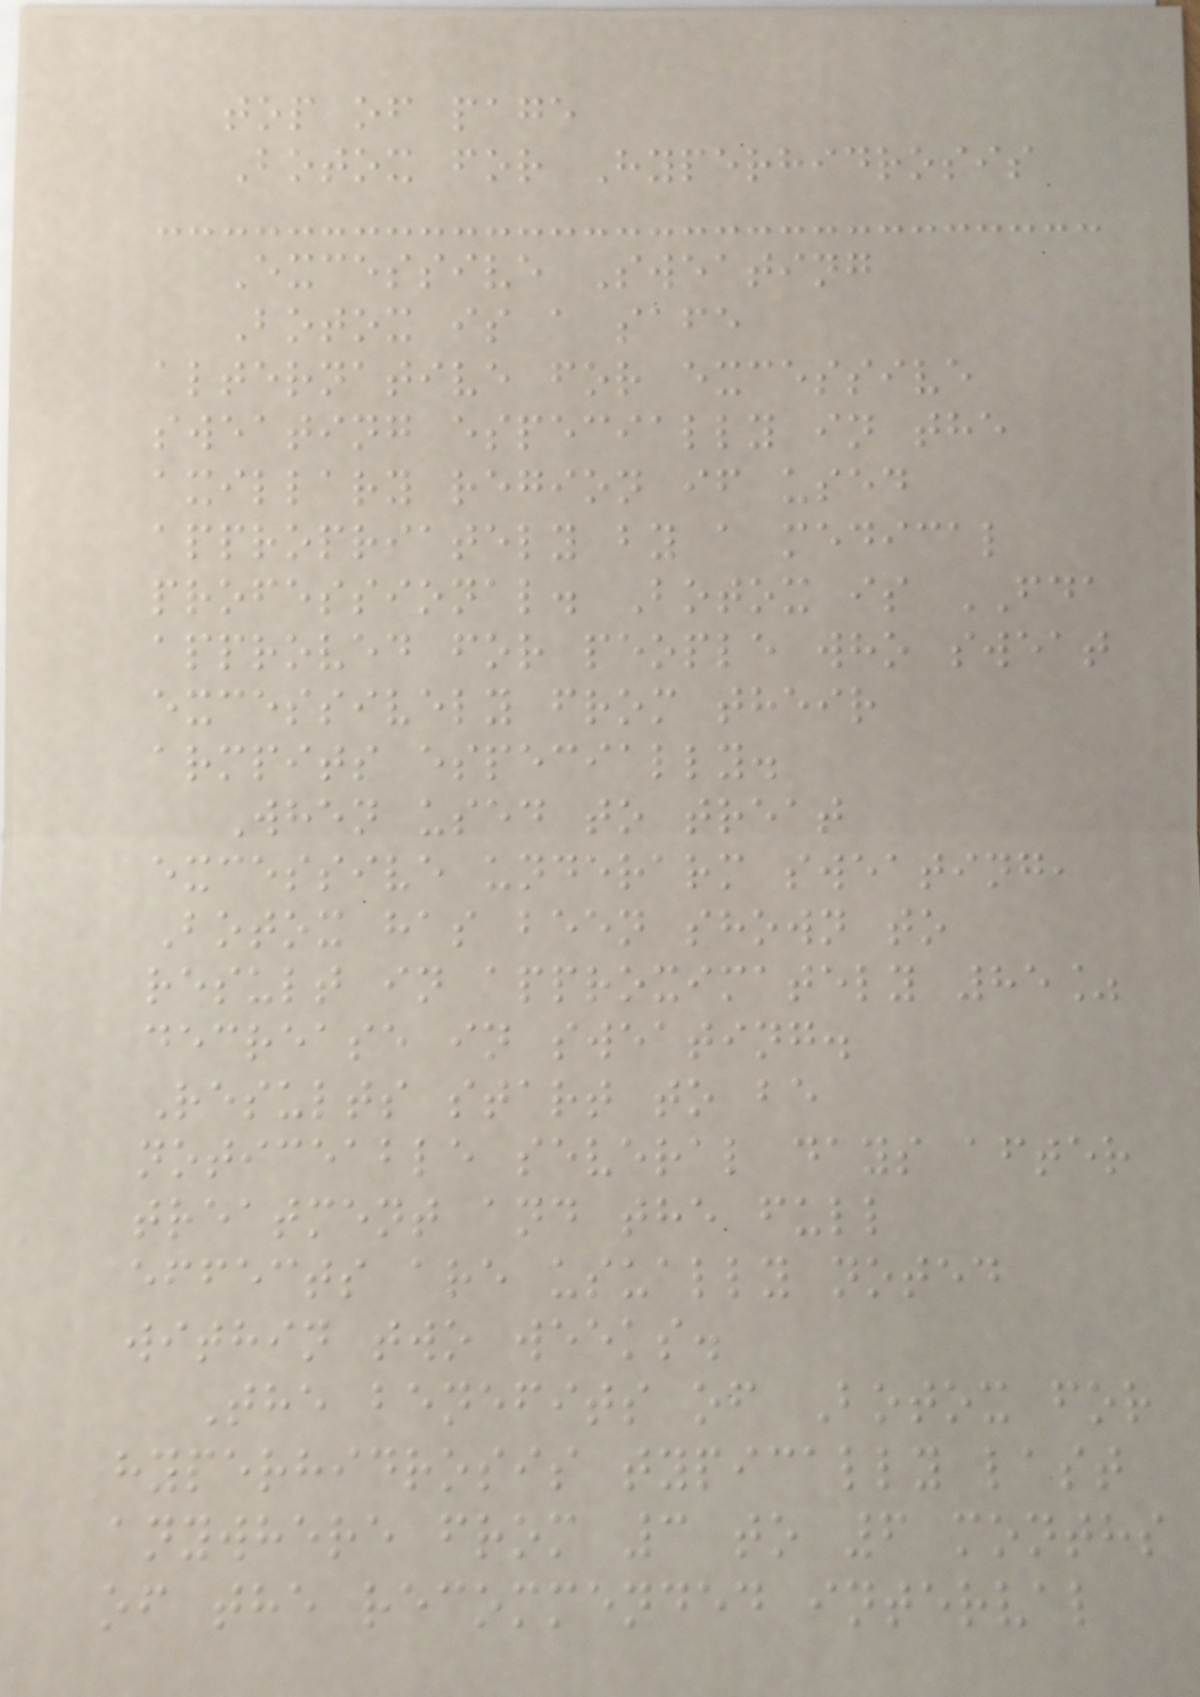top of page
Botox for Hyperhidrosis
Excessive Sweating
Botox is a safe
alternative for excessive
sweating especially in the
axillary region if used
appropriately by a medical
professional. Botox is FDA
approved for people who sweat
excessively from their
armpits especially.
When used to treat
excessive underarm sweating,
Botox has been shown to
result in approximately 85%
decrease in sweating.
Results start to be
noticeable several days after
treatment and the full
effects are usually noted
within two weeks.
The benefits of Botox for
hyperhidrosis typically last
anywhere from 3 to 6 months
of the recommended interval
